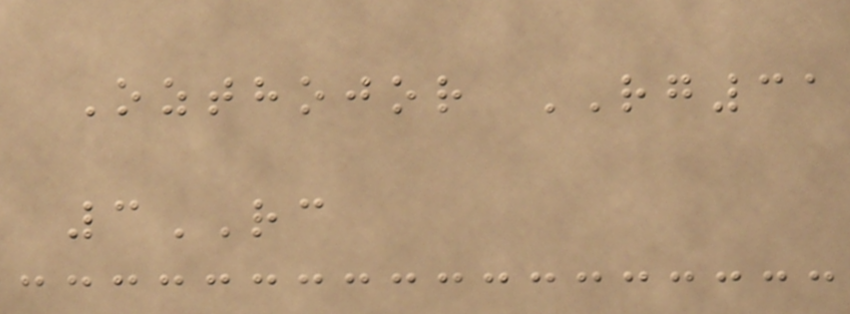Ozthojor RG31
3RC
